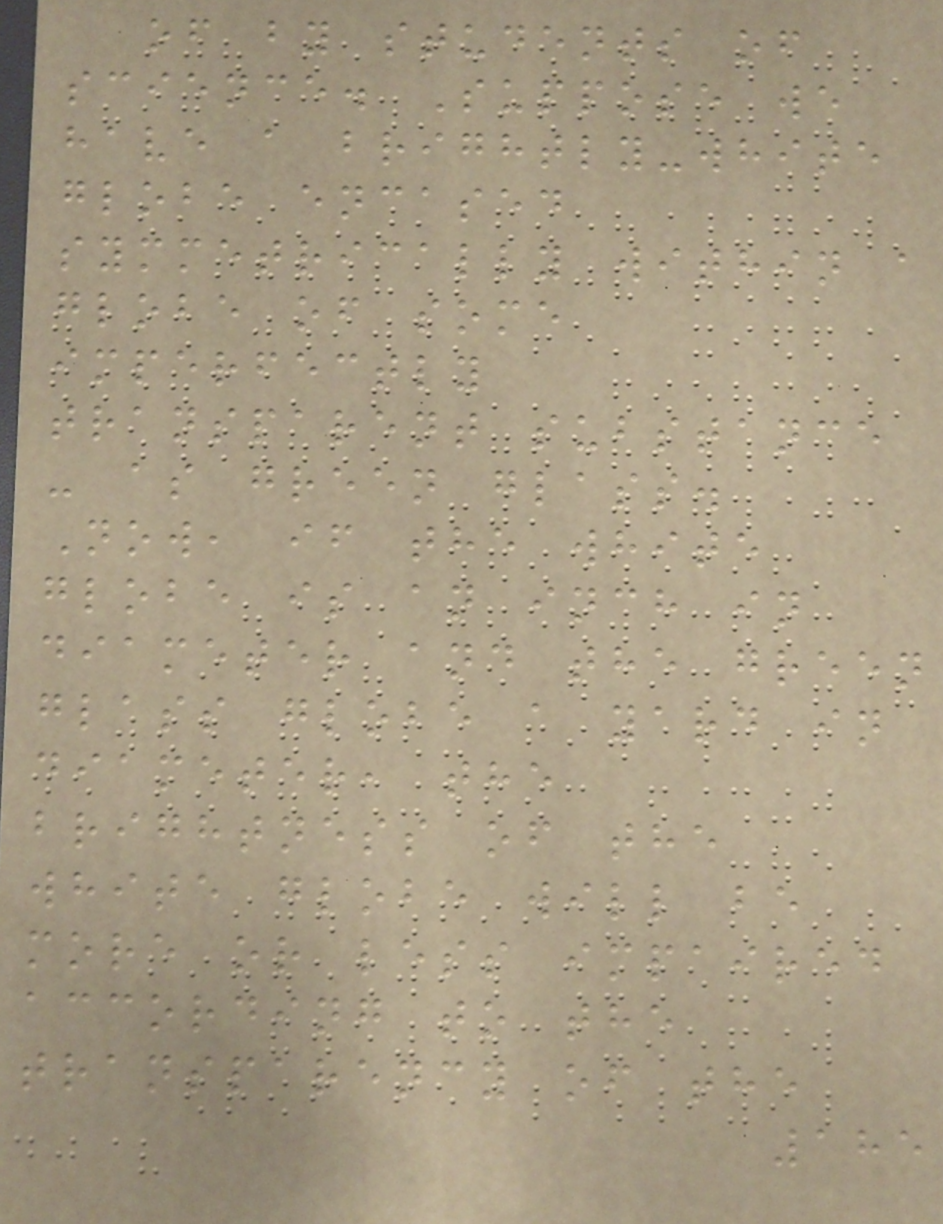of by students of
science. Suppose we
have a brightly-white
globe encased
symmetrically within a
globe of some
imperfectly
transparent substance
- as green glass.
Now, if the white
globe is an inch in
diameter and the green
glass globe a yard in
diameter, the
brightness of the
white globe will be
more or less impaired
according to the
transparency of the
185
